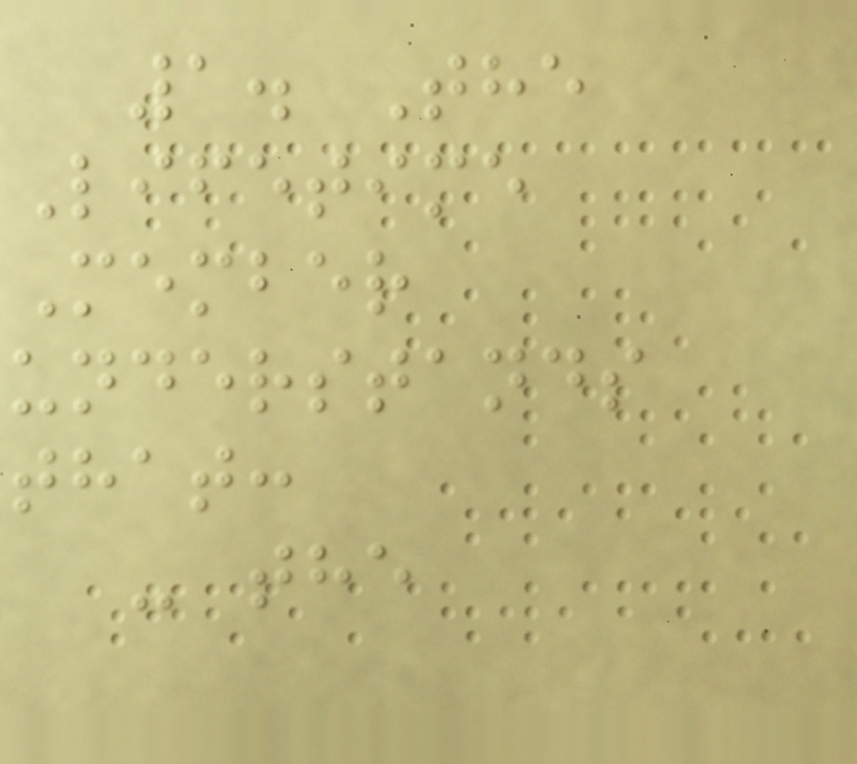1. The
Lifetime
Member
understands
that:
- the
